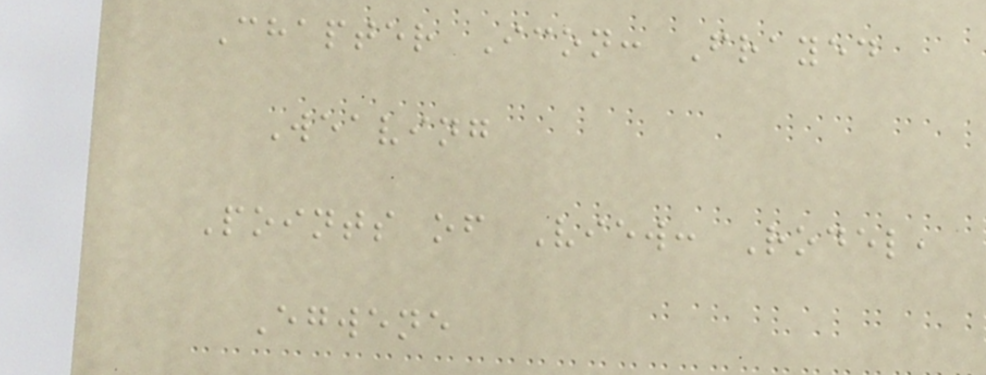Chapter Icon: Frayed
Weaving
Points of View: Rodel,
Egwene
